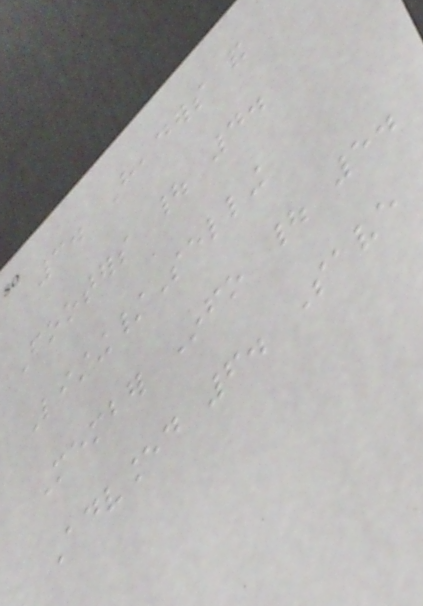3. Headers and
Footers | 4.
Listing/Selling
Member Info | 5.
Advanced 6. Save
